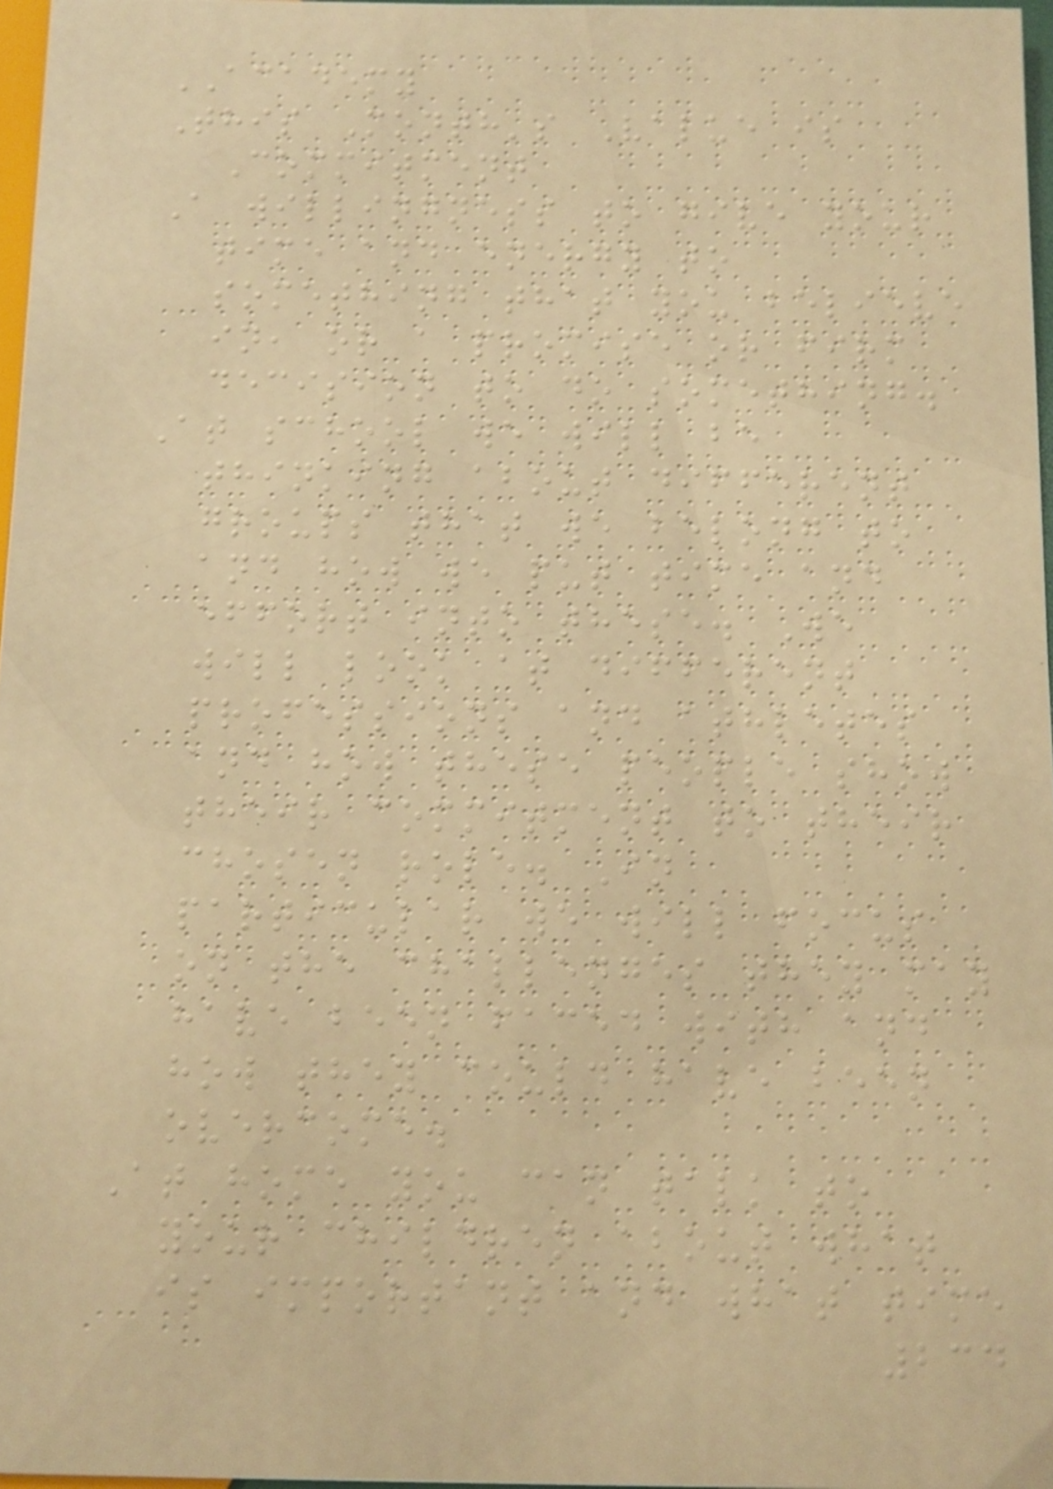ACADEMY
This Month's Value is
Commitment
A willingness to give your
time and energy to
something that you believe
in, or a promise or firm
decision to do something.
At school we will be
thinking about different
groups that we belong to
and how we put time and
effort into these. We
will look at different
professions and athletes
and how these people show
their commitment to their
chosen role. In
particular we will focus
on the challenges they may
have been faced with and
how they could have been
overcome.
At home you can talk to
your children about what
is important and what time
234
